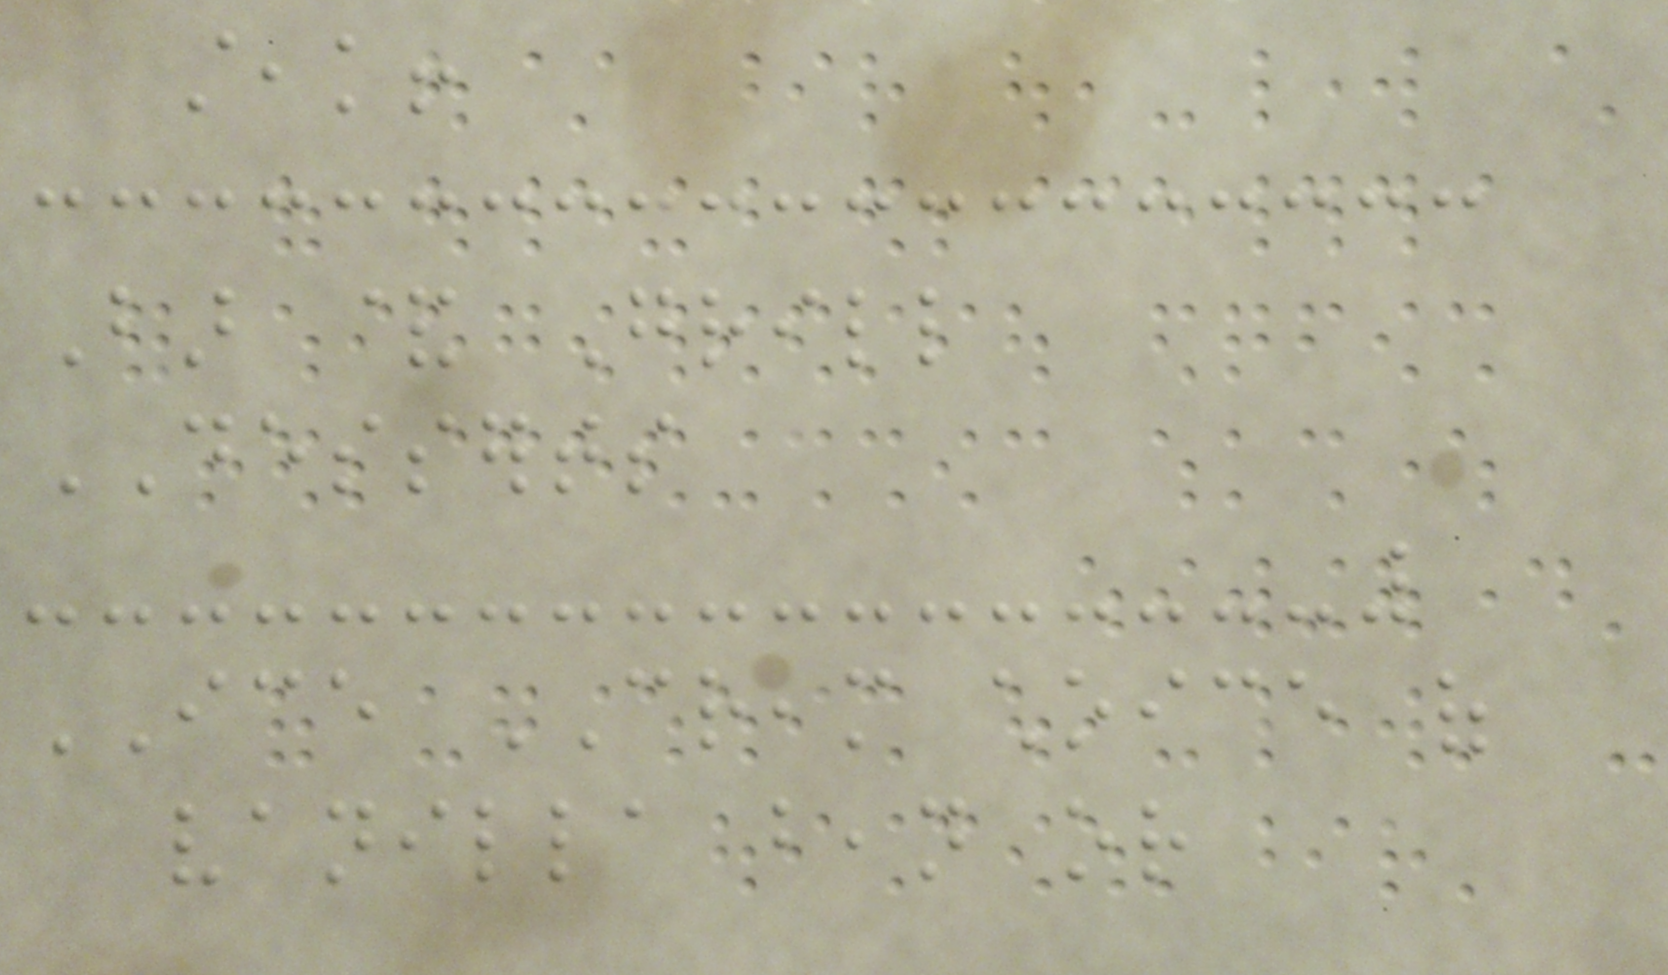steak!
Bar & Grill
DESSERTS
ICE CREAM choice of
vanilla bean or
